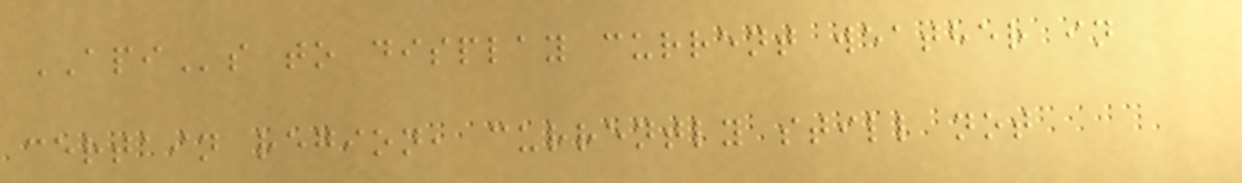APIs to display current weather in
certain region, currently still not
